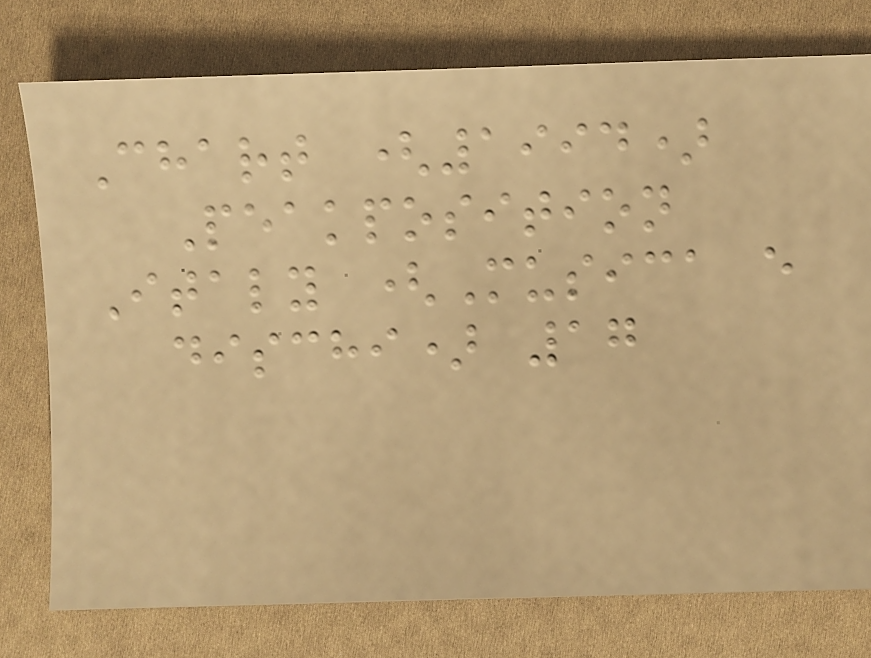Chart (1994)
Peakposition
Italy (Musica e
dischi) 17
